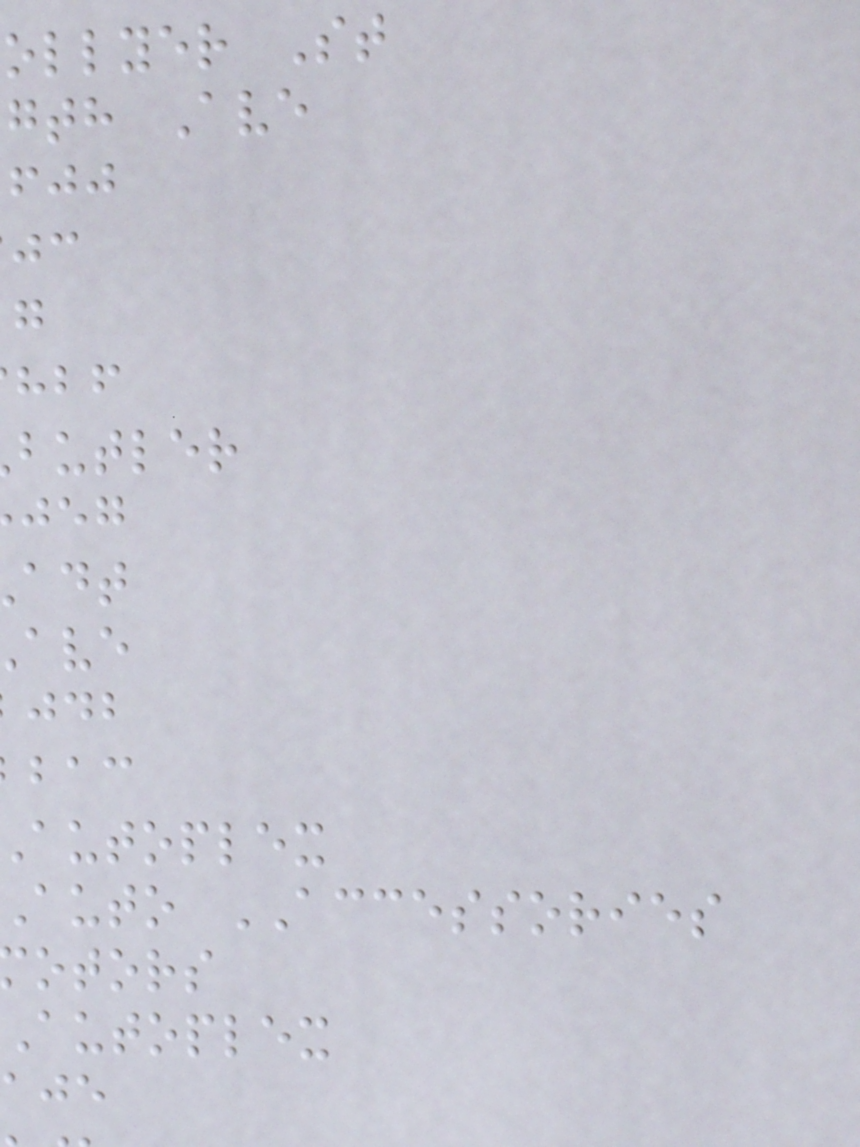ollyer St
gth Ave
butler
autoplex
auto ACCESSORIES
otors
autoplex
